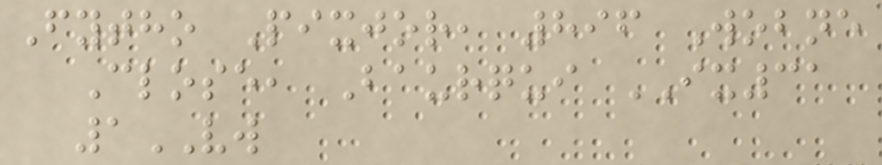Fytho Pixjor, 896 Wobne
Close, Baurqui IX31
1VW
